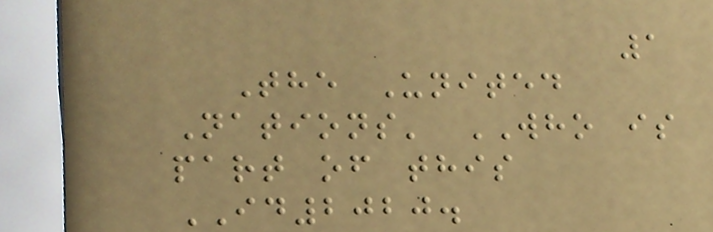1
The United
Nations' WHO is
part of this
ID2020.
